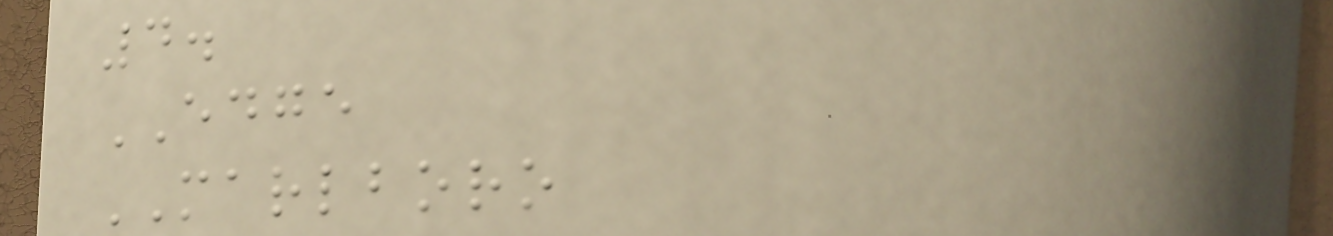4.
EDGE
MARLBORO
